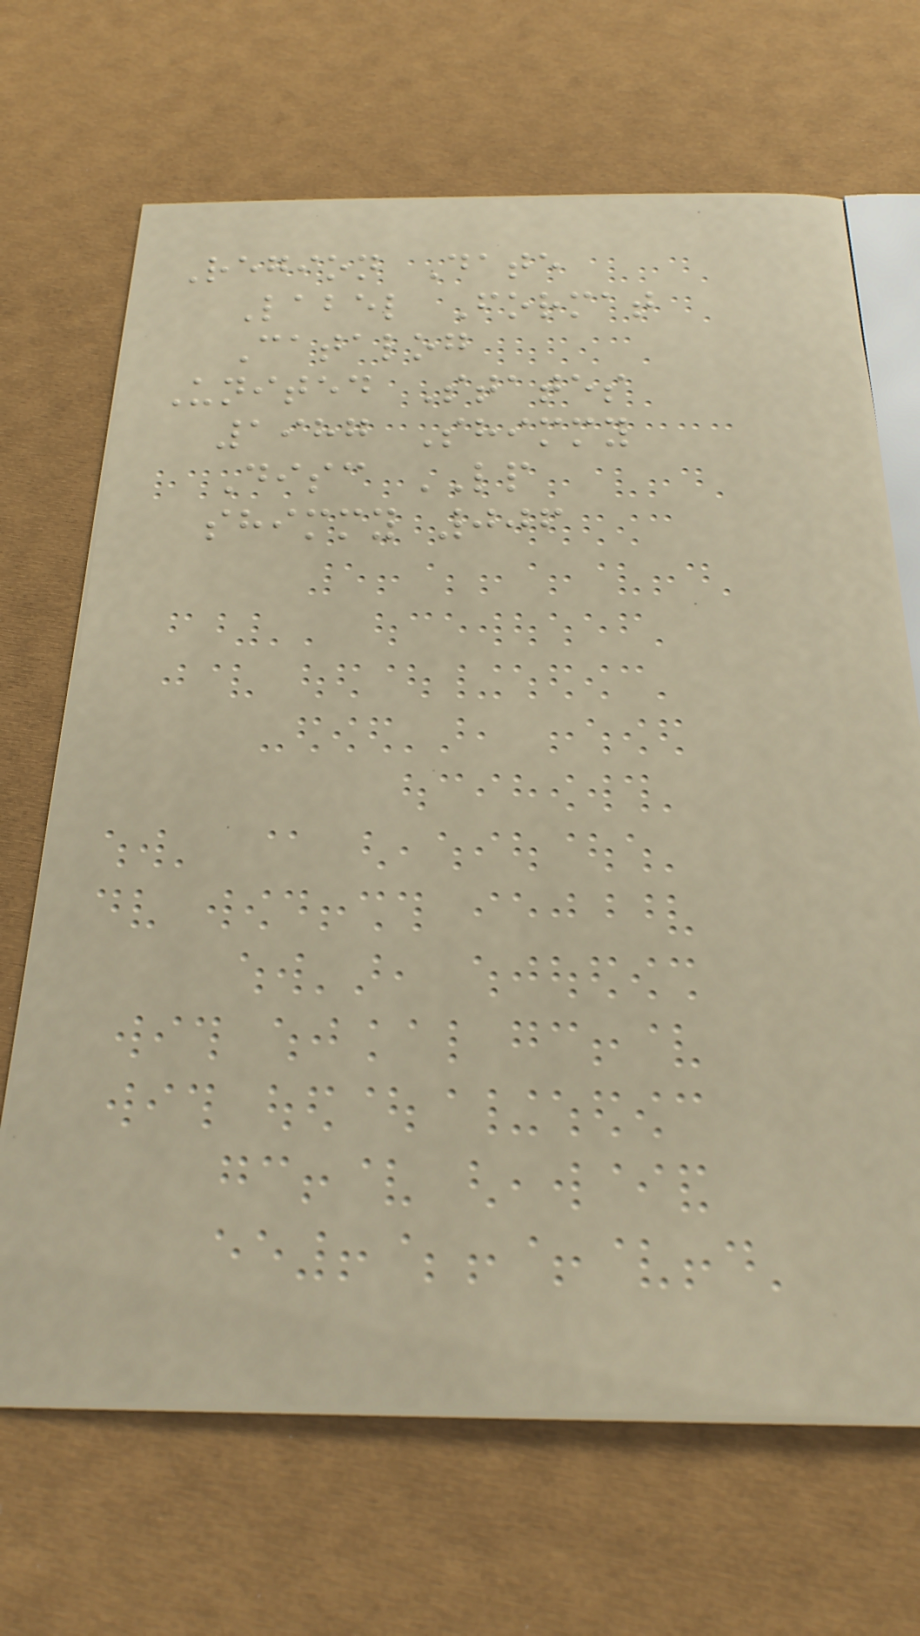Region Date
Label Format
Catalog
United States
1987 Shimmy
Disc LP
shimmy 006
